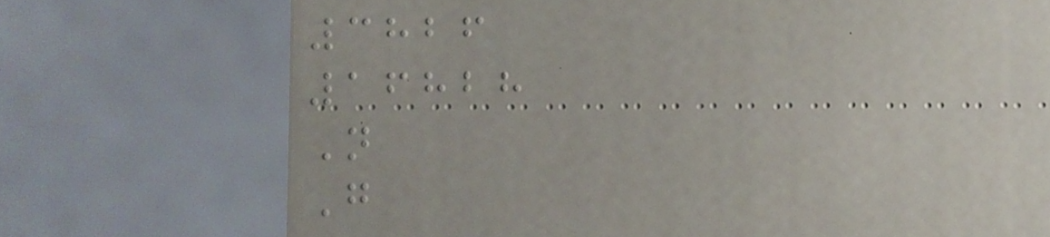3826
16828
N
G
